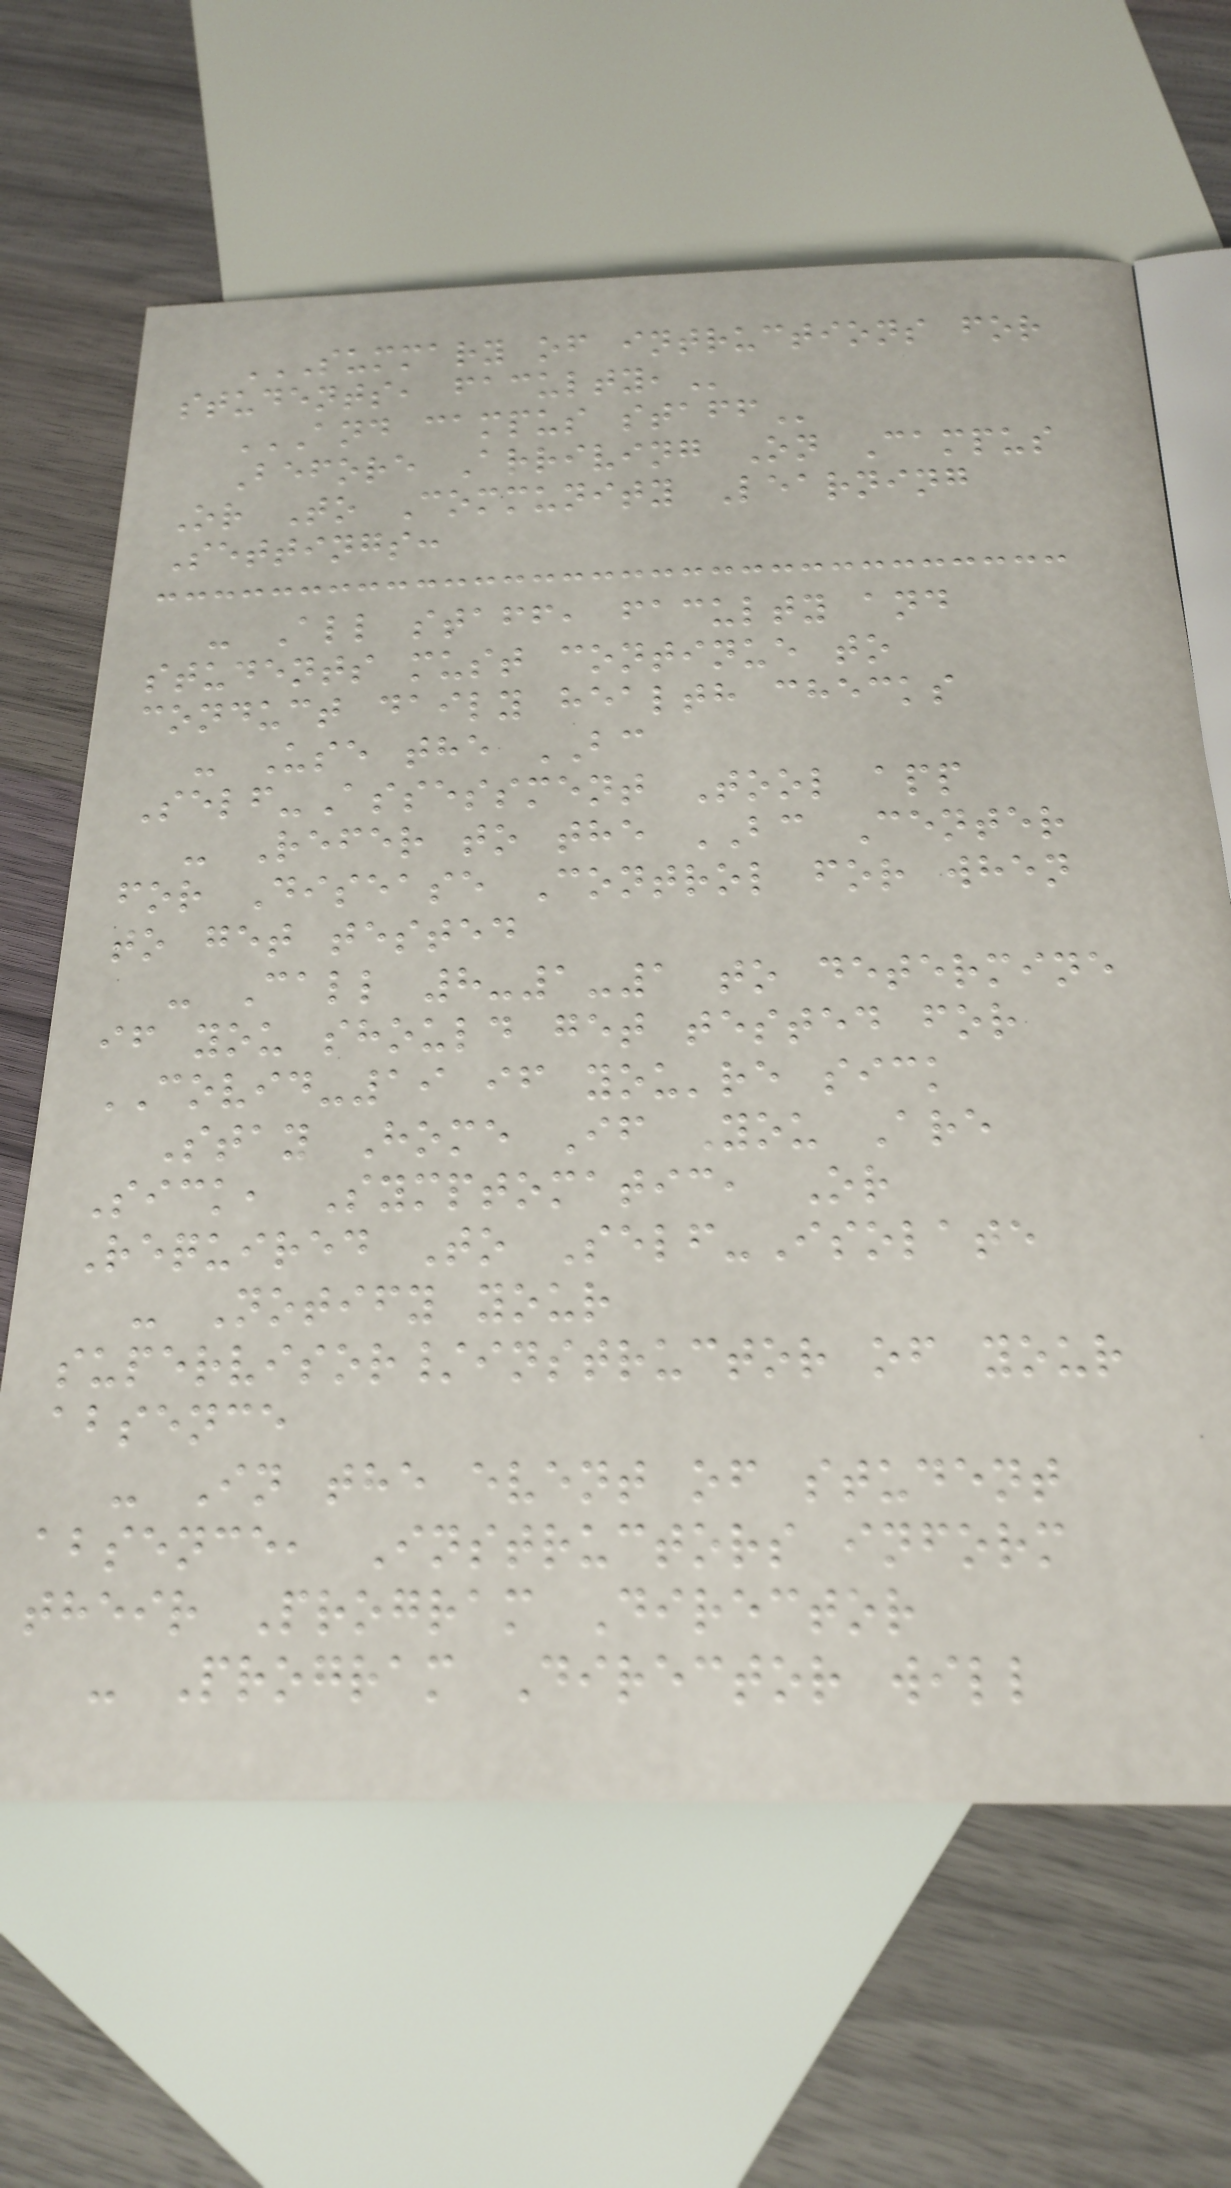SUMMARY OF INTRUCTIONS FOR
STUDENTS, FACULTY,
AND CAMPUS STAFF
Before Arriving On Campus
Or To Community Learning
Settings:
- All staff, faculty and
students must continue to
conduct daily health checks
- Use the BC
Self-Assessment Tool app
- Refer to the BC Center
for Disease Control for when
to get tested
- Call 8-1-1 to determine
if you should get tested for
COVID-19 if you're sick
Stay Home If You Are
Sick, Symptomatic, Or
Required To Self-Isolate
- Notify your
supervisor/instructor of your
absence
- In the event of student
absence, Instructors inform
their Program Director
- Program Director will
